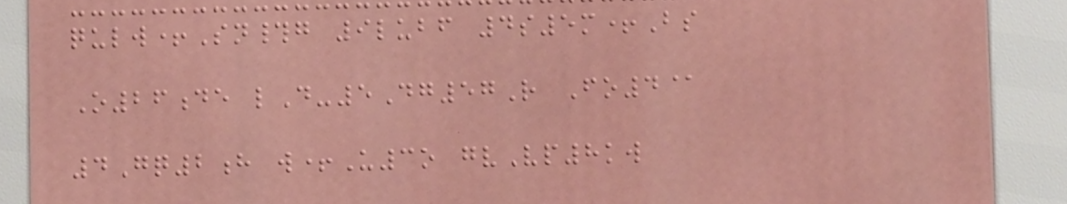qulw+Sn#g 9lubf 4s5m+Bs
O26de lD-5Dg57R Fo4@
4Gq2h w+U3o gvVp8kw
